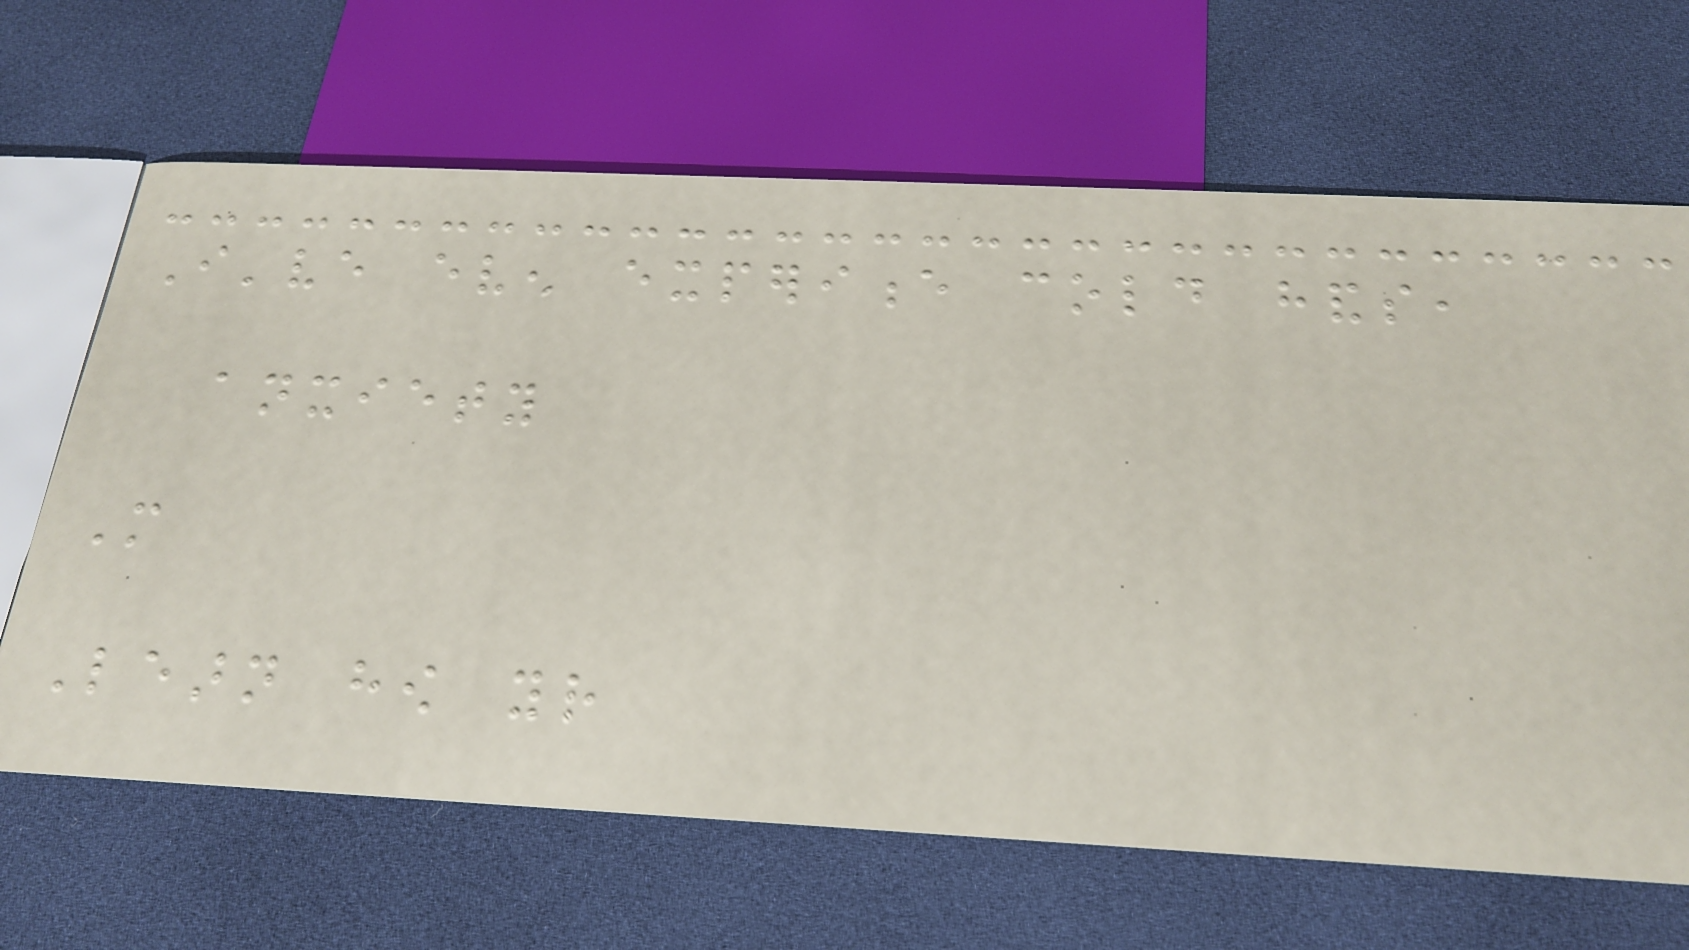I've even experience cold hands,
anxiety
More
Learn how your
